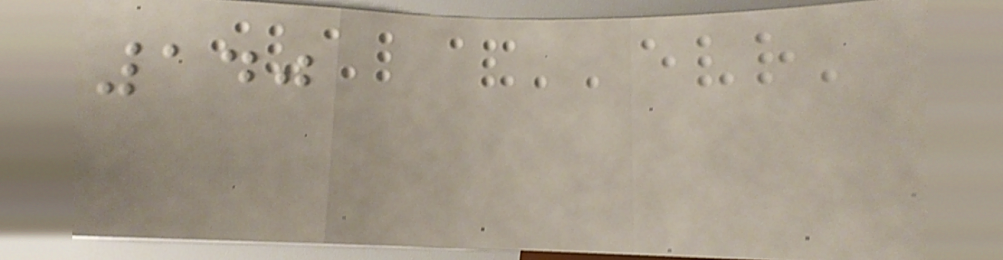140
